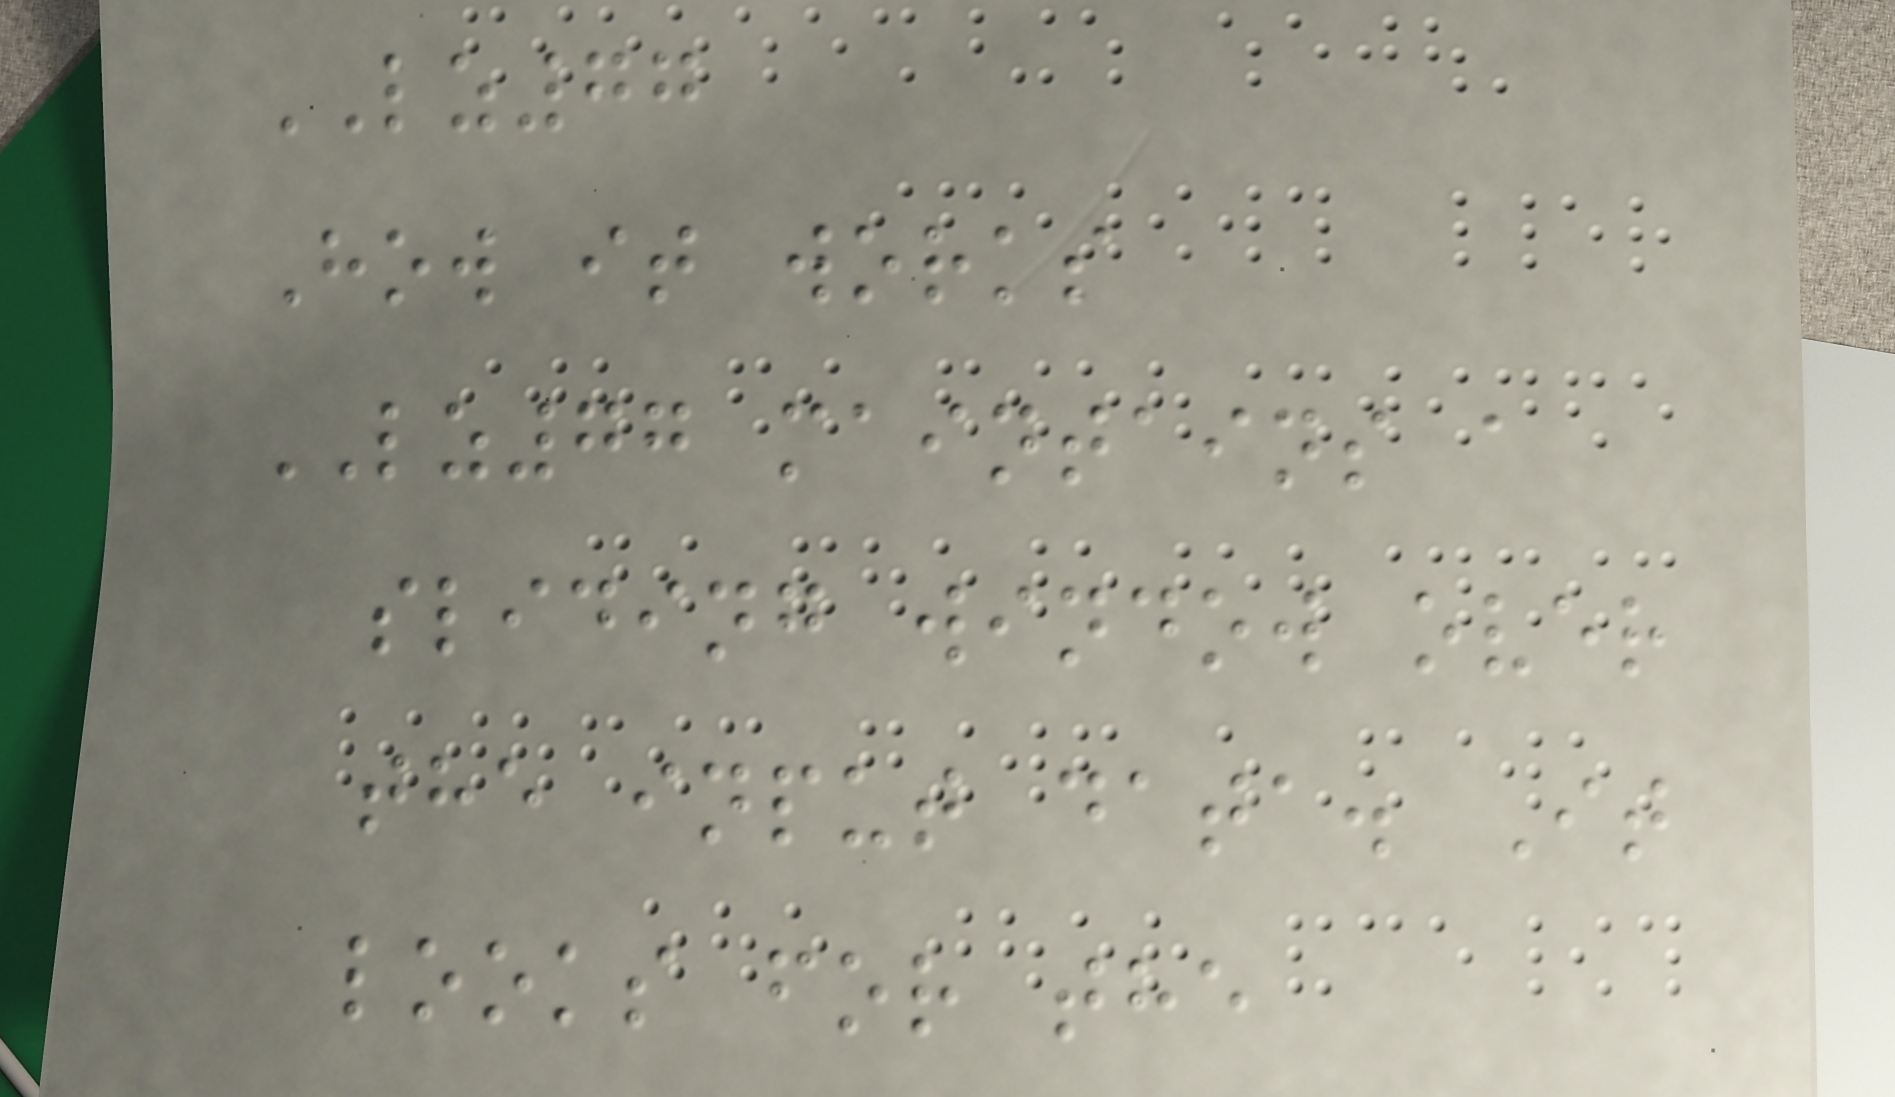LZ77
How it works
LZ77 maintains a
sliding window over
the input data. It
looks for the
